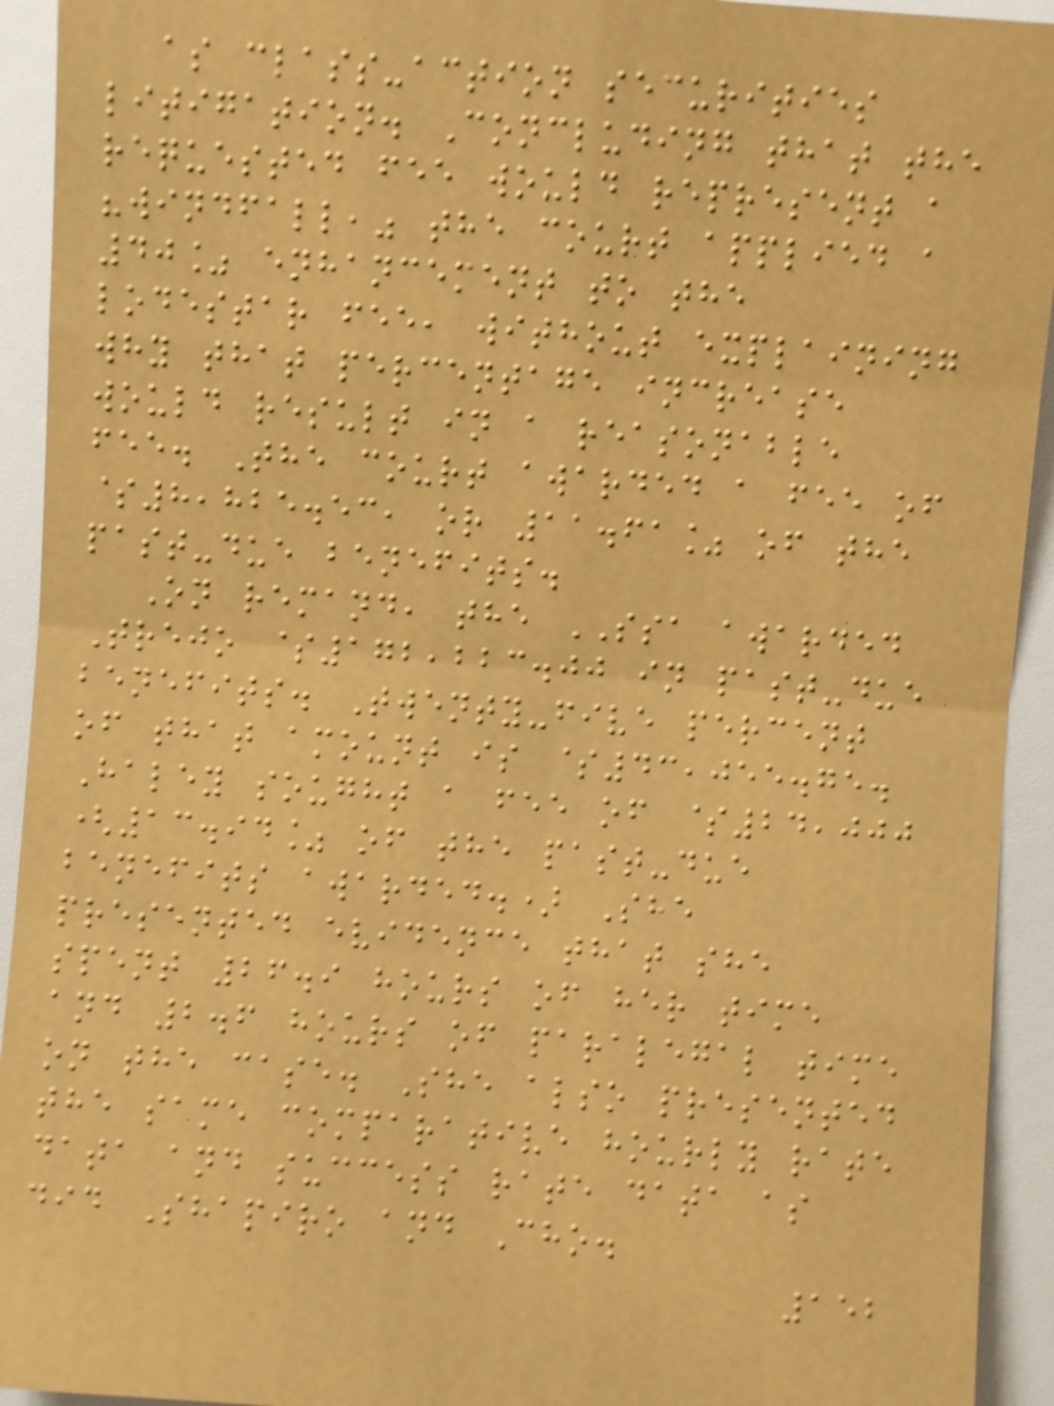as class-action securities
litigation. Concluding that the
requested fee would represent a
"windfall," the court applied a
40% enhancement to the
lodestar fee, without explaining
why that percentage increase
would result in a reasonable
fee. The court awarded a fee of
$8,825.53, or 11.61% of the
past-due benefits.
On remand, the SSA awarded
Trejo $172,223.00 in past-due
benefits. Twenty-five percent
of that amount is $43,055.75.
Haley sought a fee of $24,000
(13.94% of the past-due
benefits awarded.) She
presented evidence that she
spent 26.9 hours of her time
and 2.6 hours of paralegal time
on the case. She also presented
the same comparative hourly rate
data and success rate data as
did Shapiro and Cho.
152
